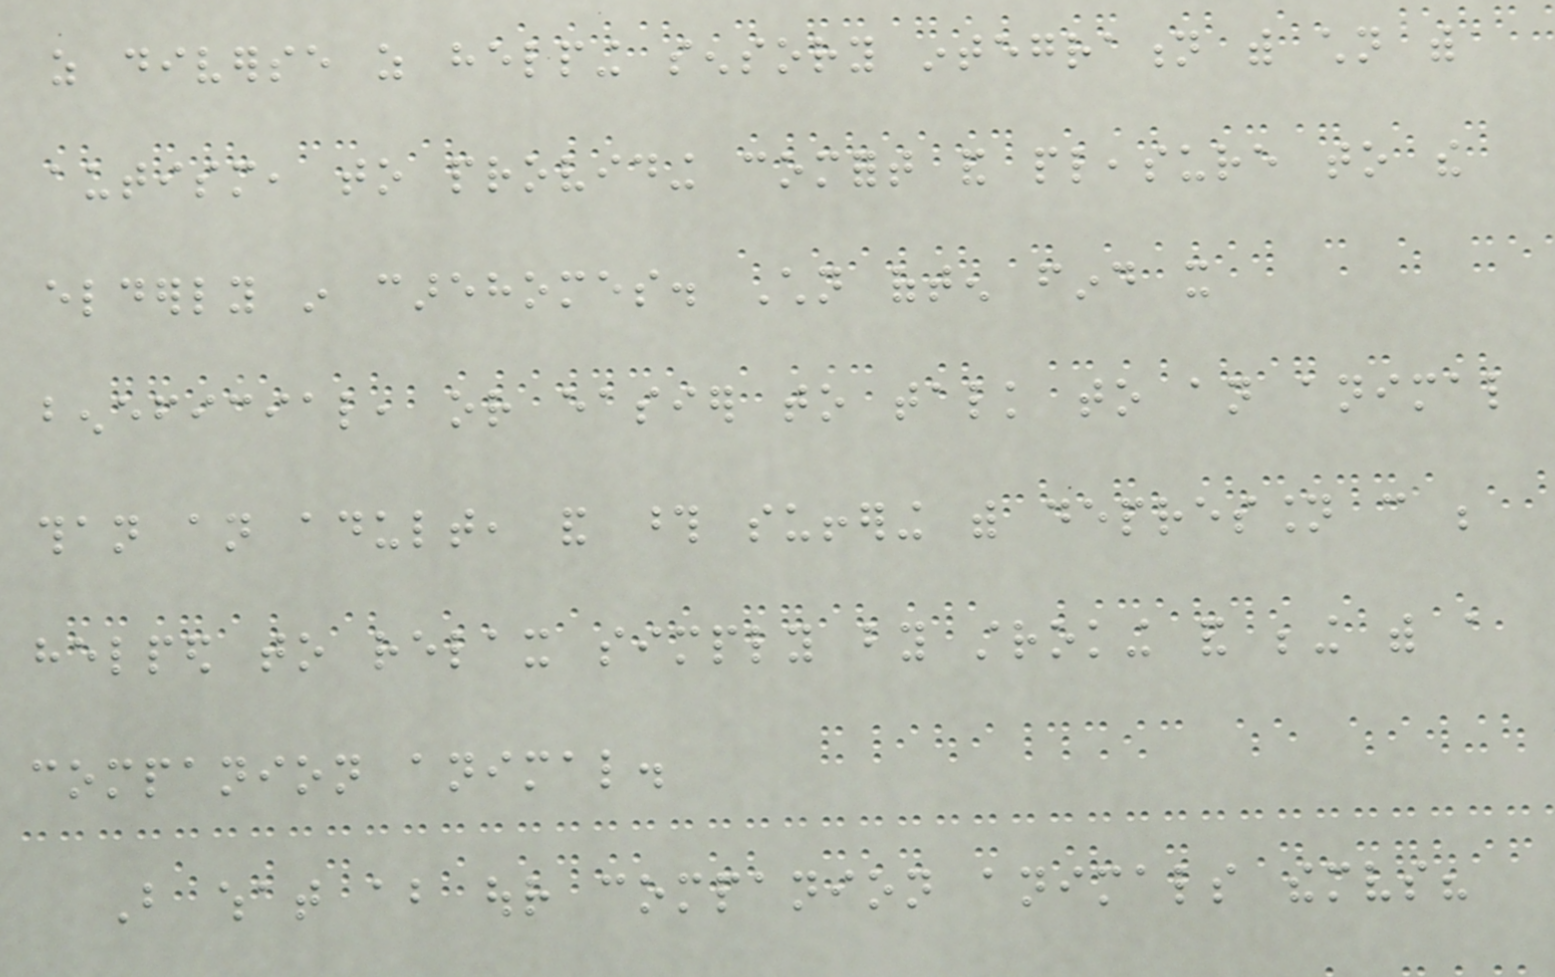as diverse as helping sensory integration with children with
autism, to providing comfort and pleasure to the
elderly in carehomes. Children often find it
beneficial, or easier to talk to an animal
than an adult, and those suffering with depression can be
helped to relax simply by stroking and being with a
companion animal.
But what about our companion animals themselves?
